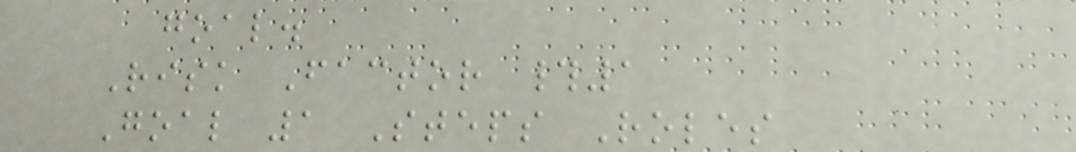goal.
Risk Factor #1
Goal 1 Steps Roles
